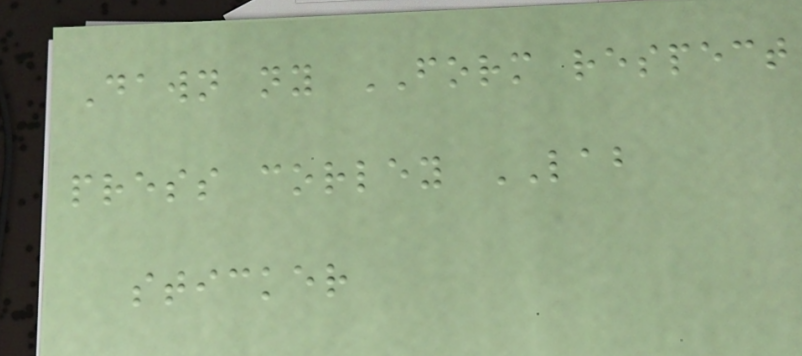Dawn ny FORM respect
press corley LAB
sticker
